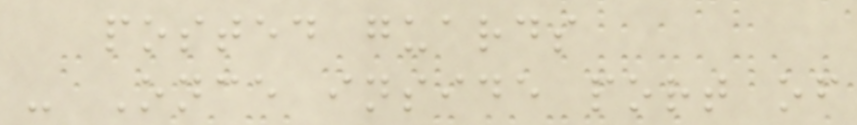posted guards
- Once inside port of
